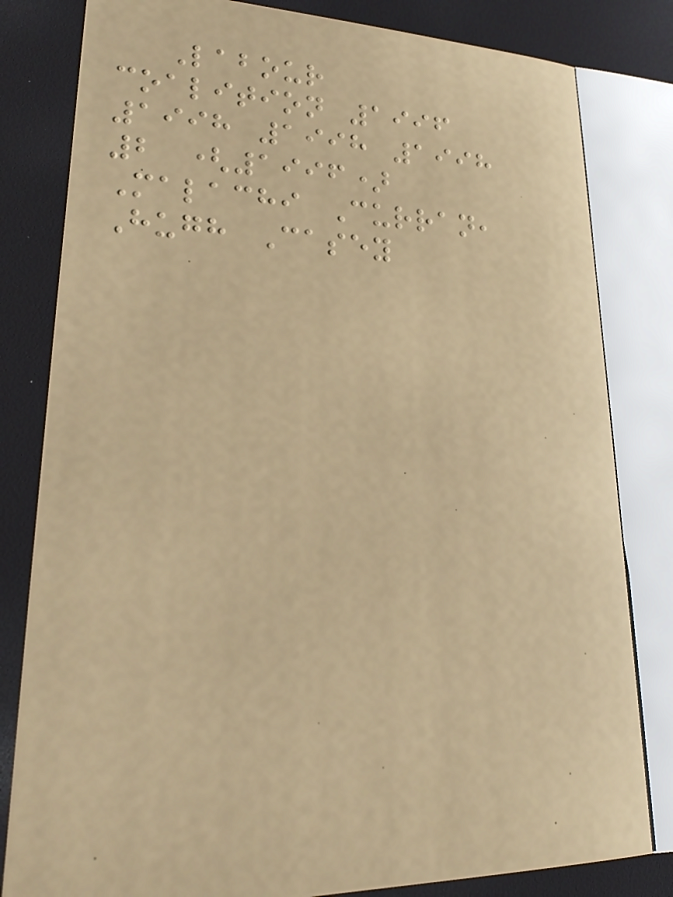Labour
coalition 1996
1998 1998 1998
2 (1996)
Malachi Curran,
Hugh Casey
